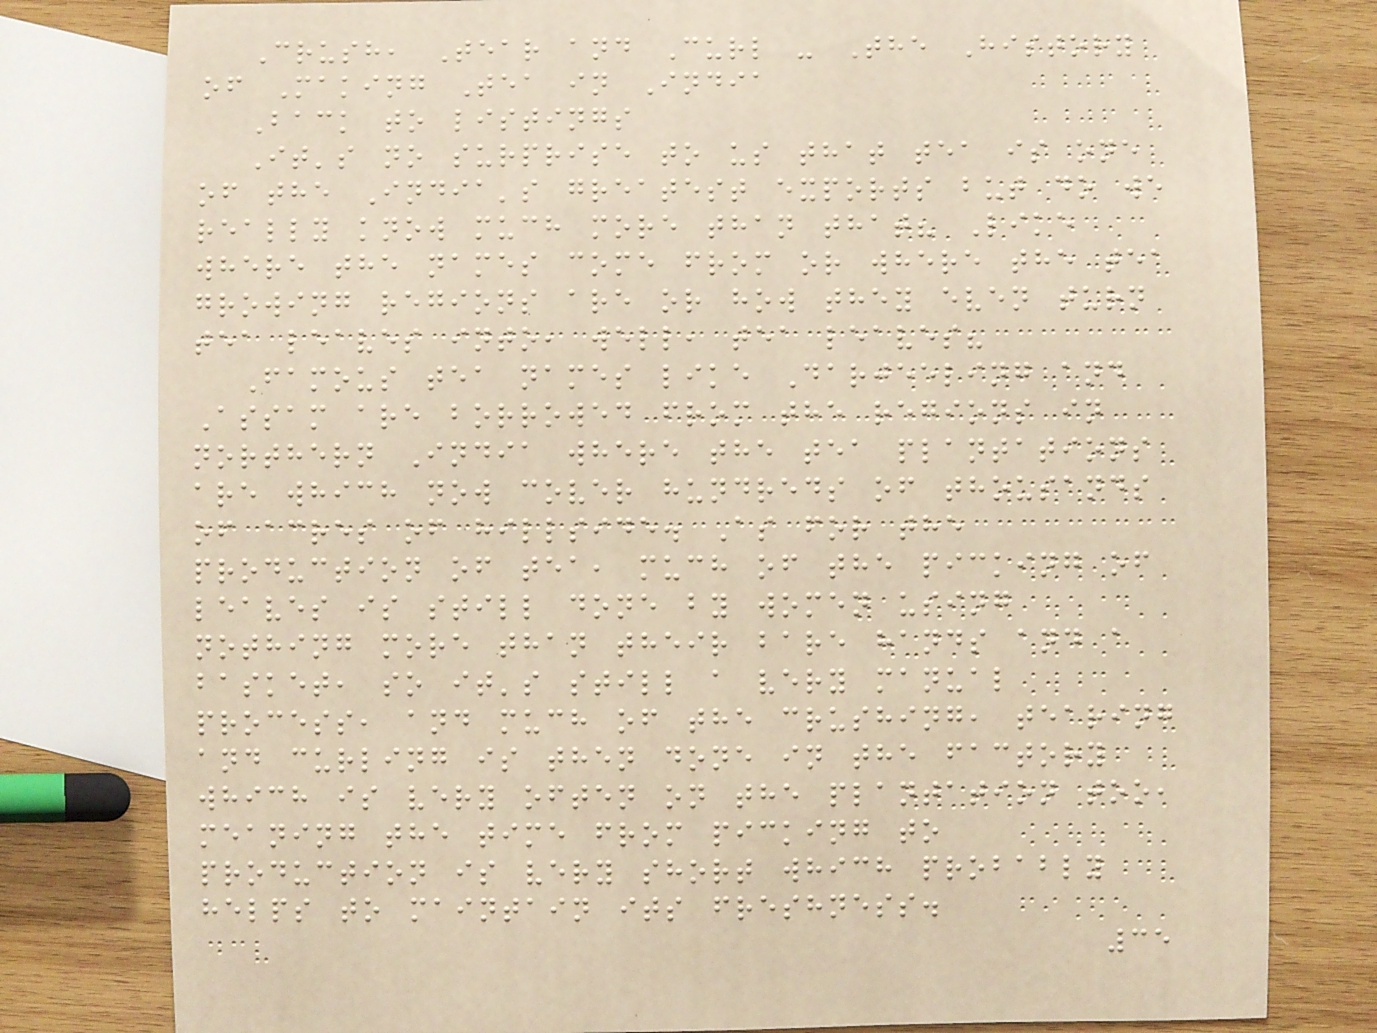Crush, Tear and Curl - The History
of Making Tea in India
Back to listings
It's no surprise to us that tea is one
of the India's greatest exports but do we
really know much more than that? Like
where the names come from or where the tea
growing regions are or how they even turn
tea leaves into, well, tea leaves?
Famous tea names like Darjeeling and
Assam are borrowed from the regions in
northern India where the tea plantations
are which now cover hundreds of thousands
of acres of hillside. As for the
production of tea, much of the picking of
leaves is still done by women using
nothing more than their bare hands and a
basket, so it's still a very manual
process, and much of the crushing, tearing
and curling is then done in the factory
which is very often on the plantation too,
meaning the time from picking to
production is very short which probably
helps to maintain its freshness.
35
